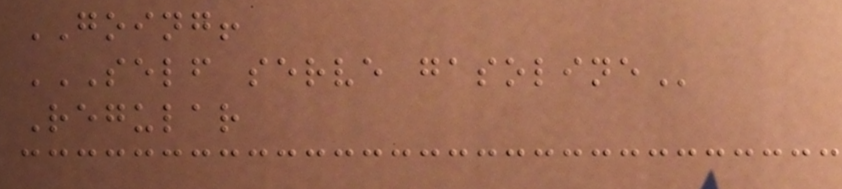GOING!
SELF SERVE GASOLINE
Regular
